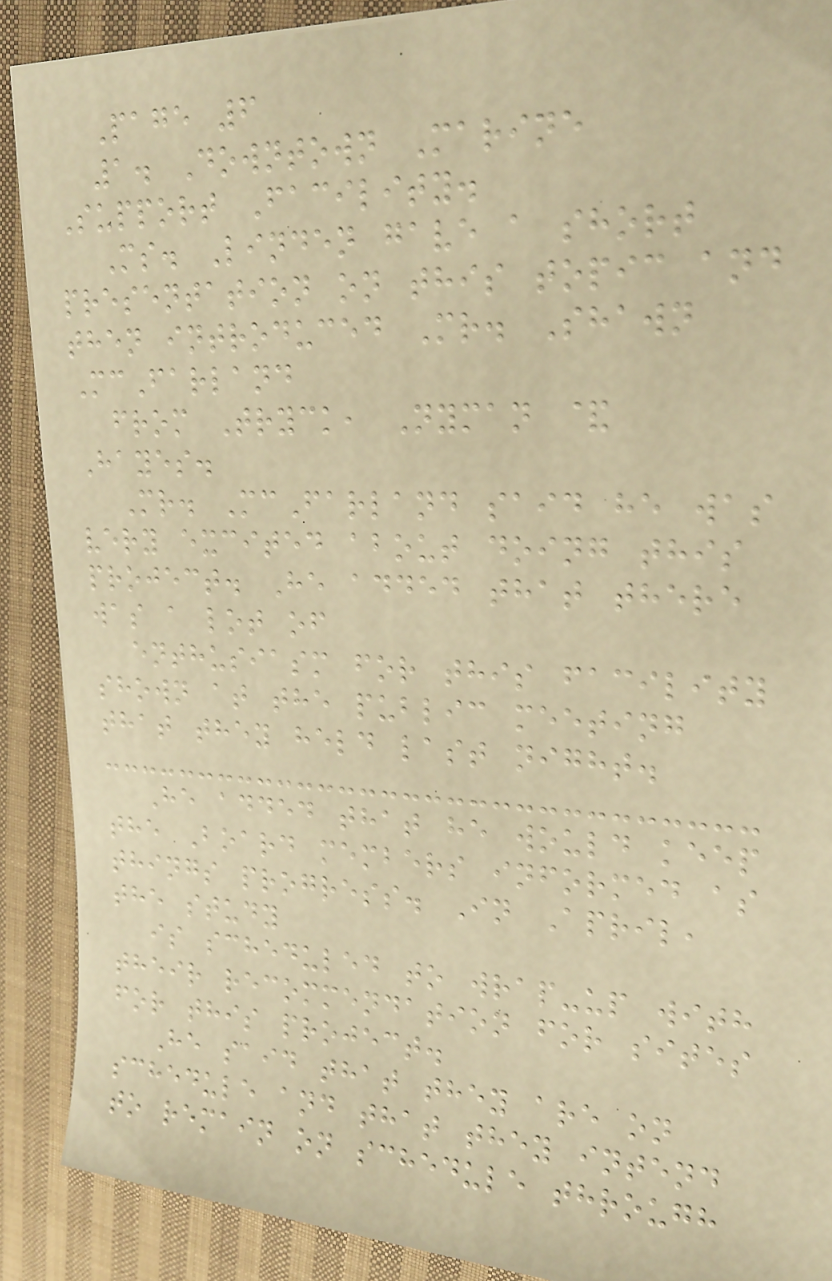Page 6
1. Downtown Marine
Support Facility.
Ms. Linden gave a short
presentation on this topic and
then introduced Mr. Shawn
McFarland
from Tryck, Nyman &
Hayes.
Mr. McFarland said he was
very excited about doing this
project. He added that there
was a lot of
enthusiasm for this facility
shown at the public meeting
that they held last night.
He added that he would keep
the Board members informed as
things progress. In April,
the study
is scheduled to wrap-up with
their recommendation for sites
for this project.
He said that they are on
schedule and that they intend
to remain on schedule through
